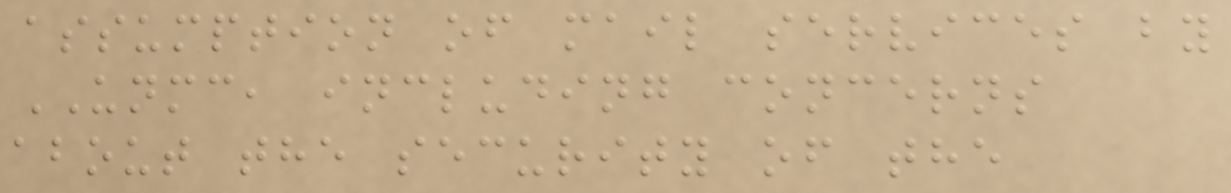assumption of mail services by
UNMC, including concerns
about the security of the
